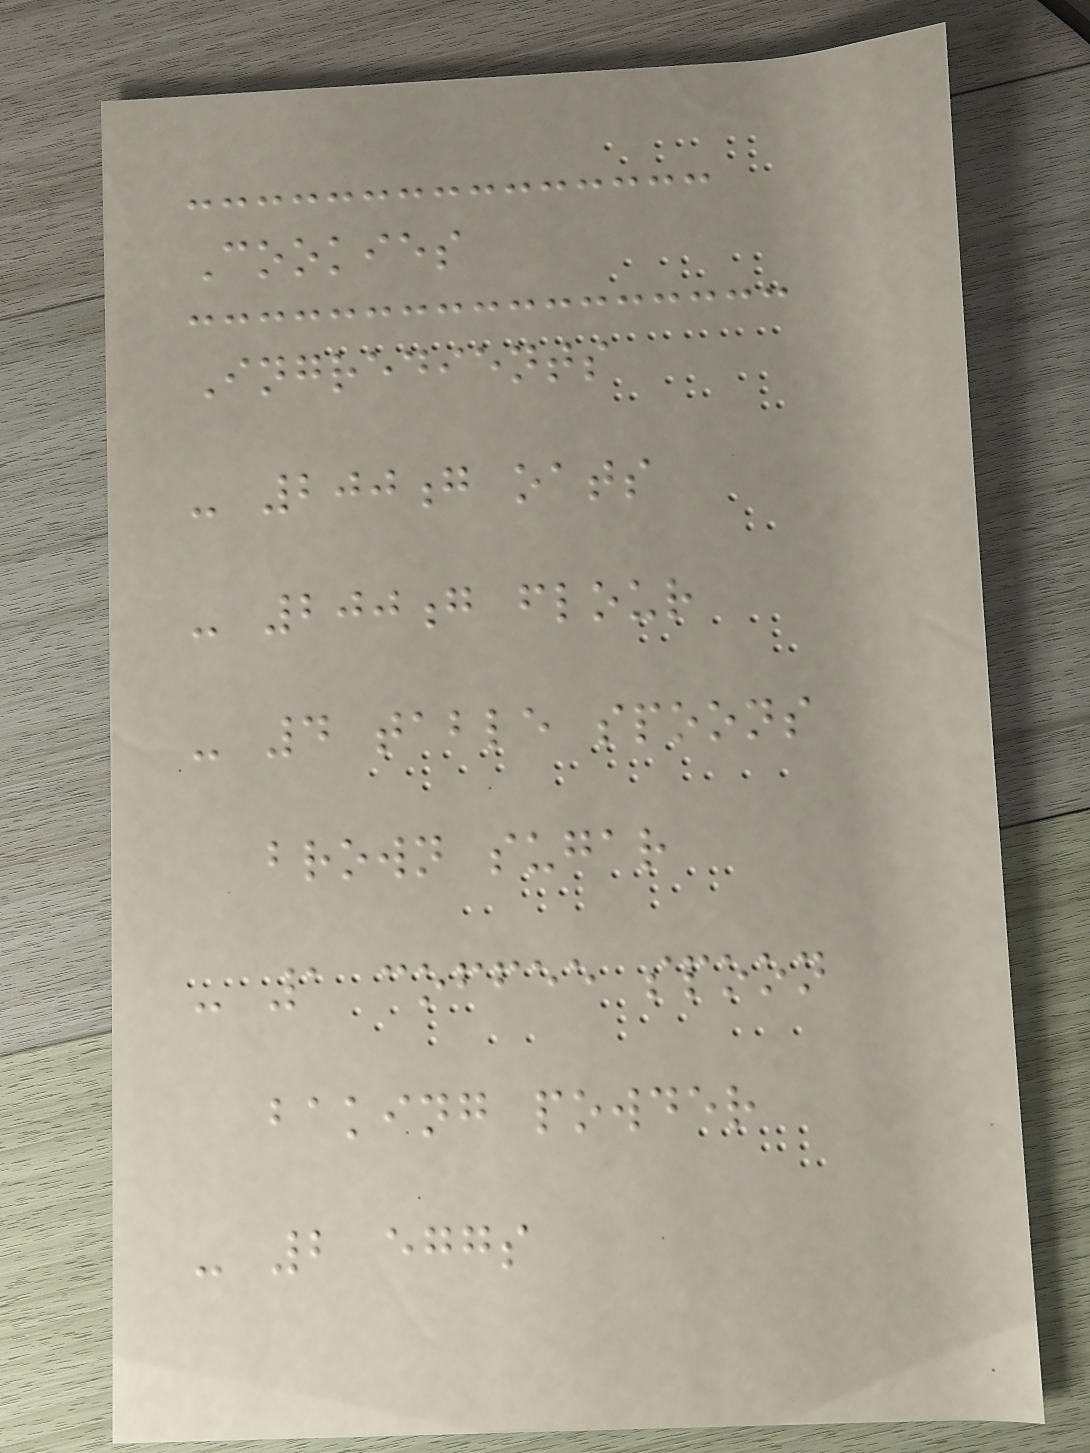Cookies
Ingredients
- 200g oats
- 200g flour
- 4 table spoons
brown sugar
- 1 coffee spoon
baking powder
- 2 eggs
